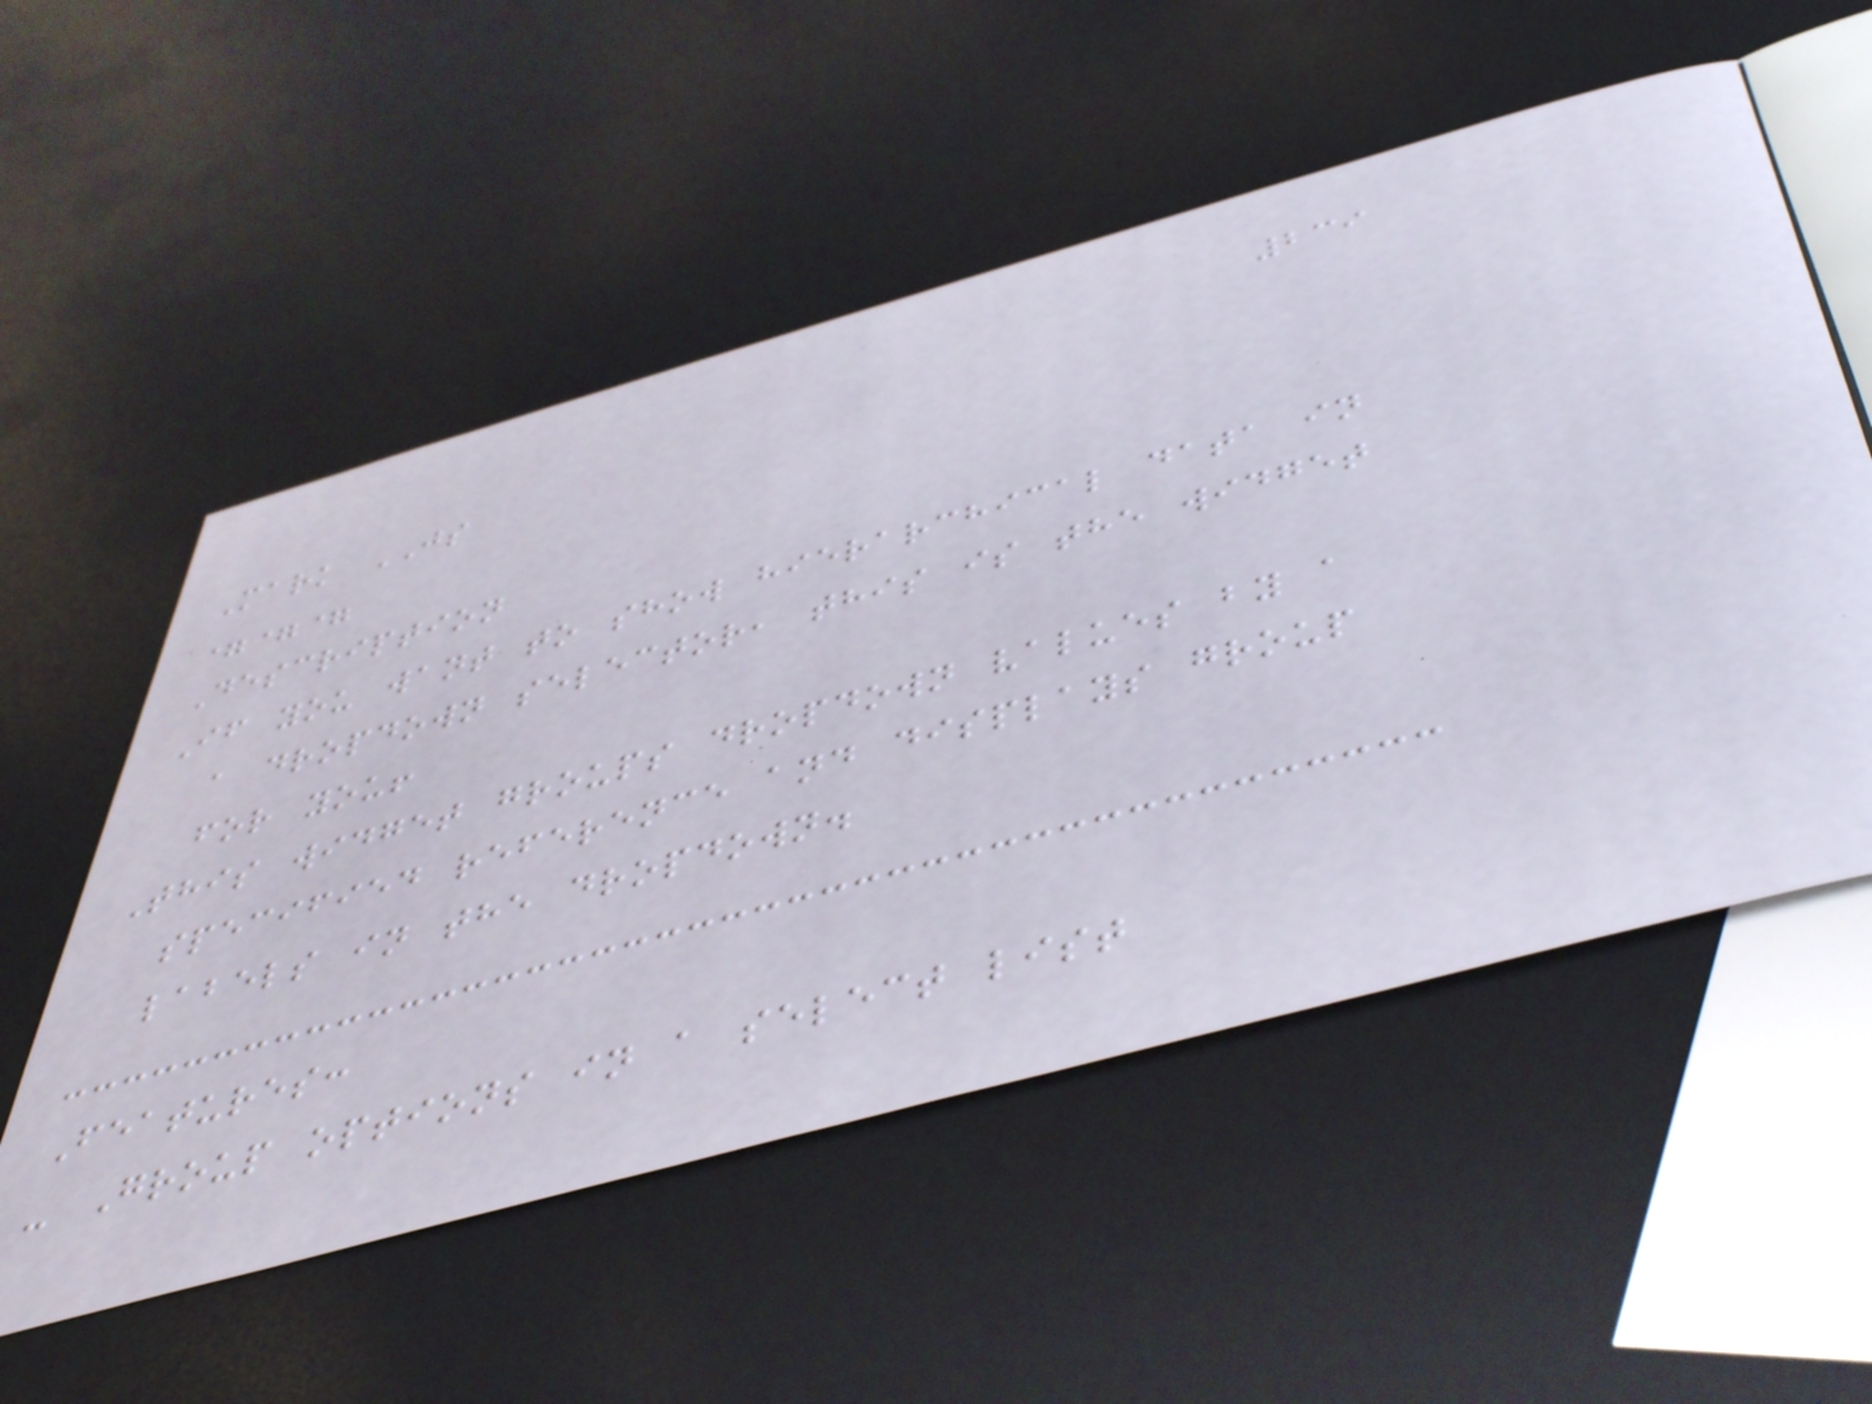239
Mark JS
===
Description
If you want to show hierarchical data in
a dropdown selector, this is the widget
for you!
This widget groups dropdown values by a
specified reference and displays group
labels in the dropdown.
Features:
- Group options in a select list
